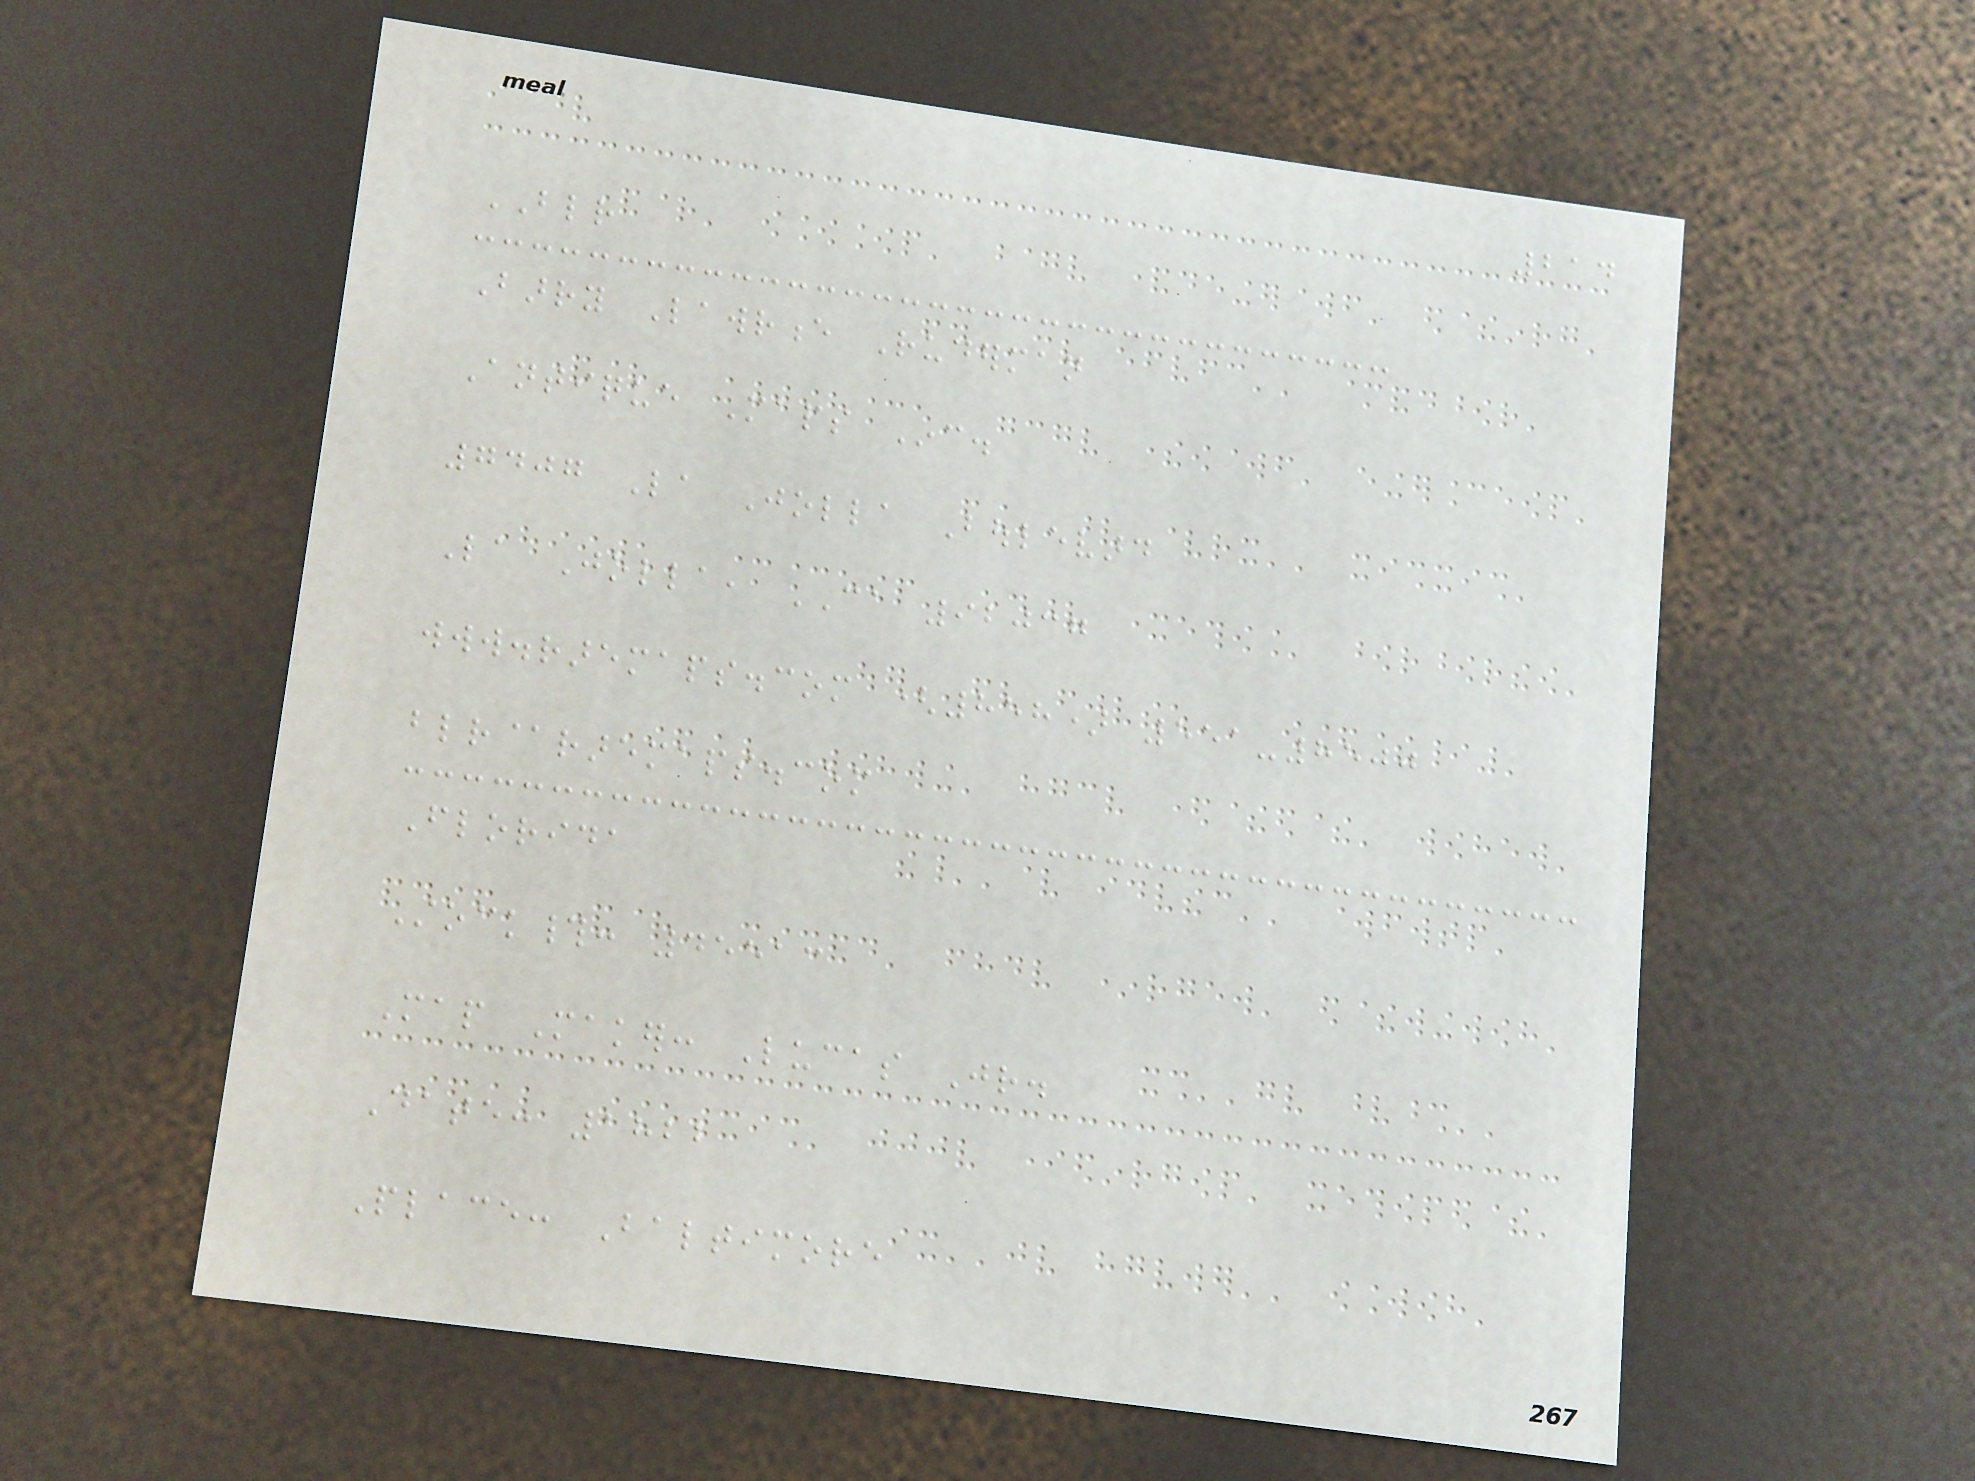214
BLR
Barry Lawrence Ruderman
Antique Maps Inc.
7407 La Jolla Boulevard
La Jolla, CA 92037
www.raremaps.com (858) 551-8500
blr@raremaps.com
Florida
Stock#: 45513
Map Maker: Lucas Jr.
Date: 1822
Place: Baltimore
